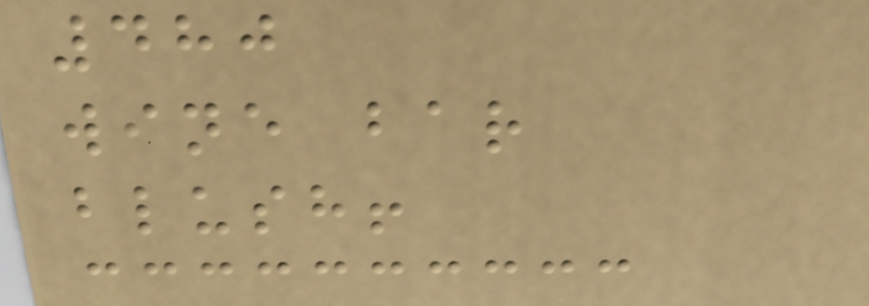480
wine bar
blush!
